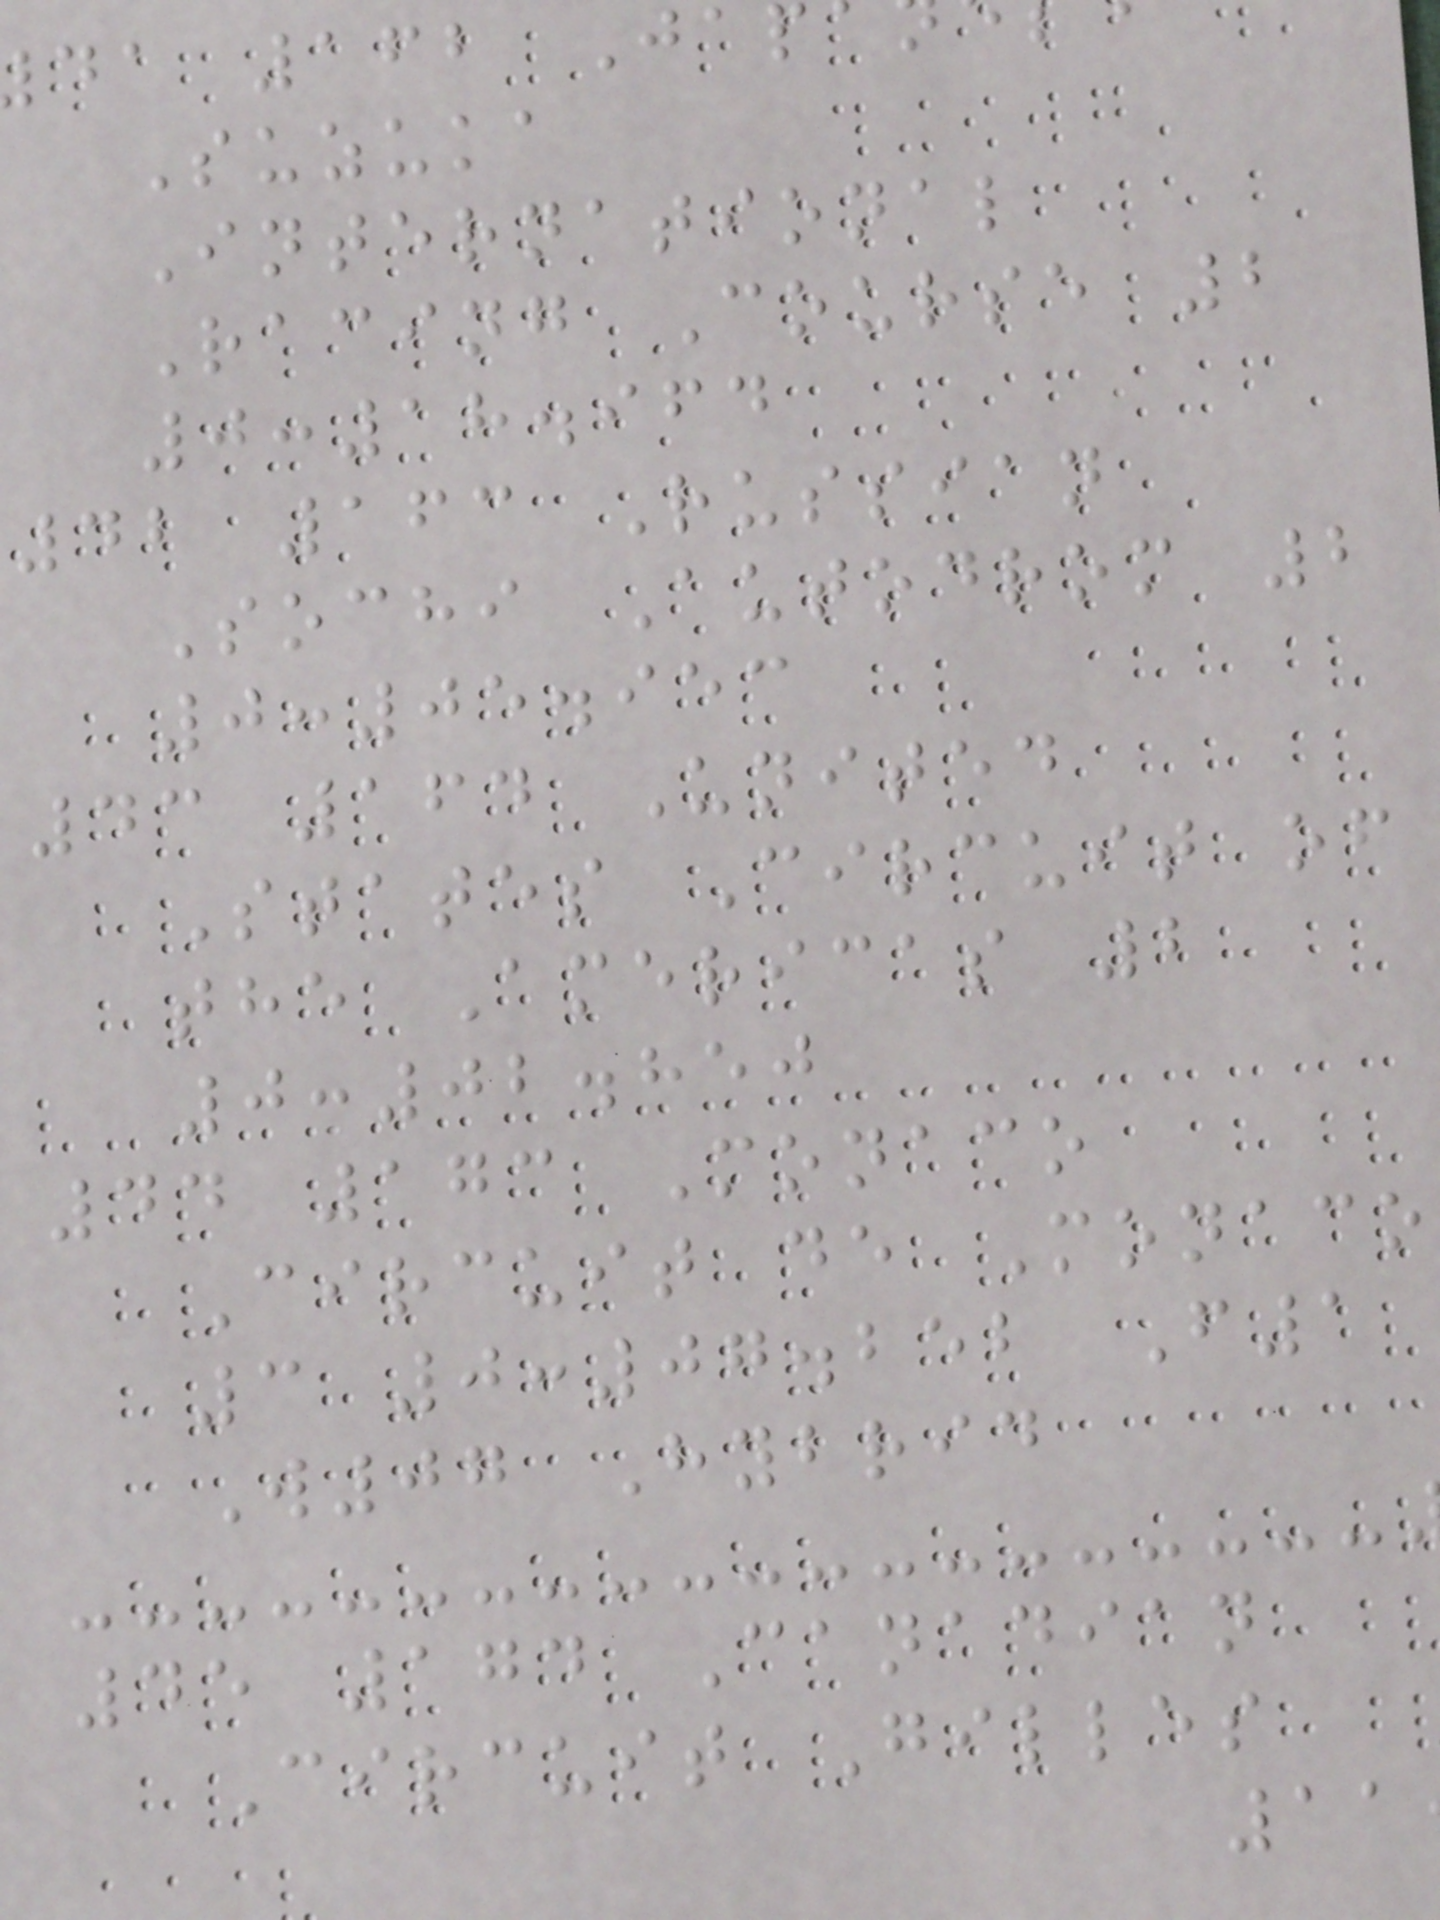da 162 Ja
Suzuka
International
Racing Course 2
0:18.964
42 163 Russian
Sochi Autodrom 2
0:05.953
43 164 United
States Circuit of
the Americas 2
0:02.850
44 173 Monaco
Circuit de Monaco
3 0:07.252 F1
W07 Hybrid
45 174 Canadian
Circuit Gilles
